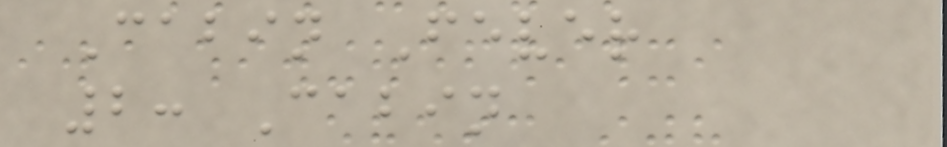Cabin Fever
2: Cabin
